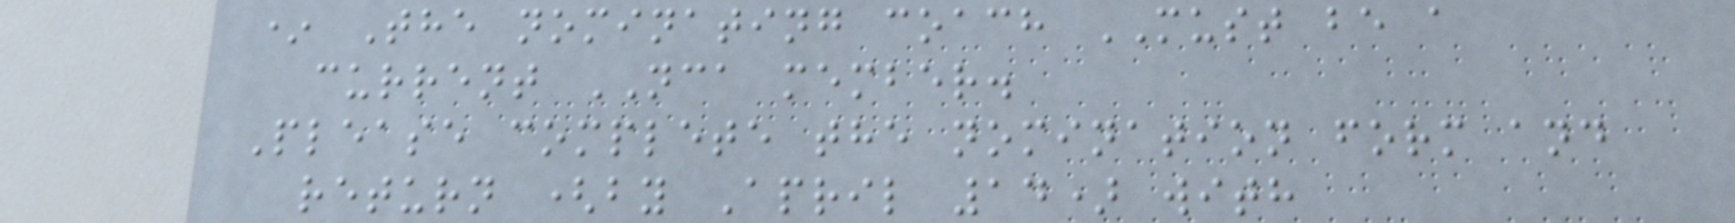* The nominating coach MUST be a
current NCA member.
Please complete the nomination form and
return (by April 14) with
